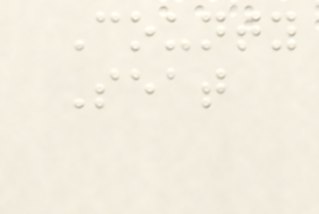County
Seat
